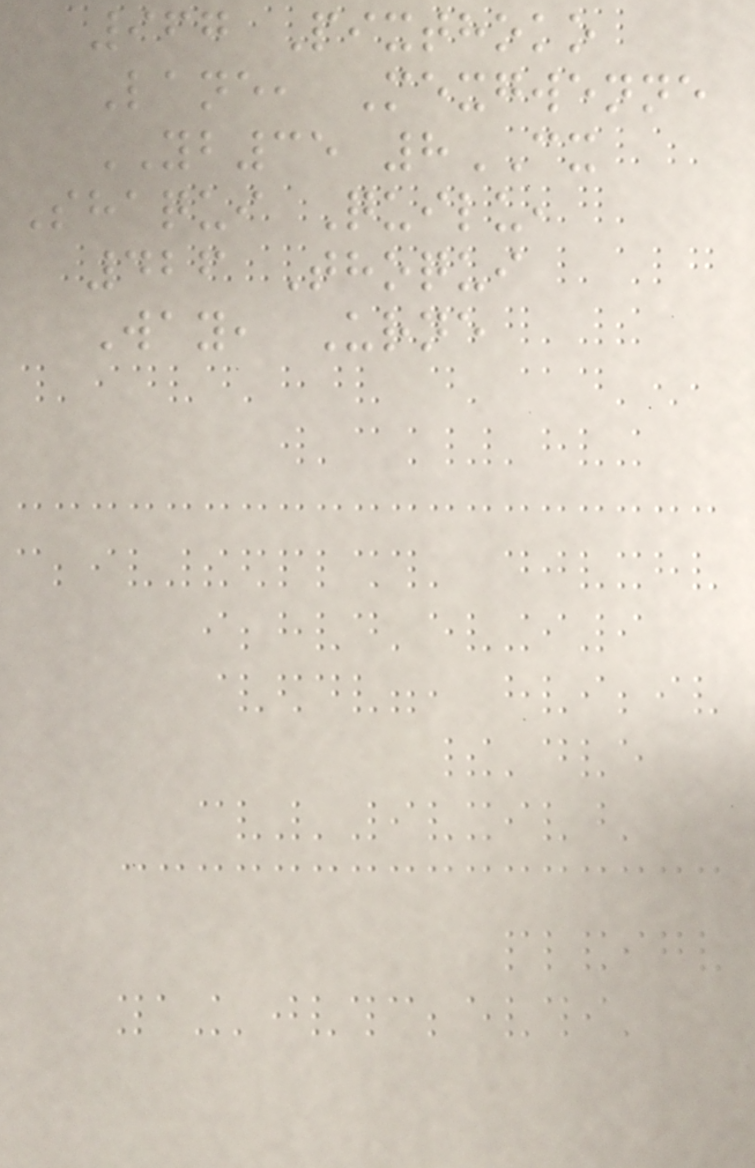967 Pixthoko
Lane, Mexgwenne
YB35 8CX
Shaqui Quilu,
426 Thoqui
Way, Urne
